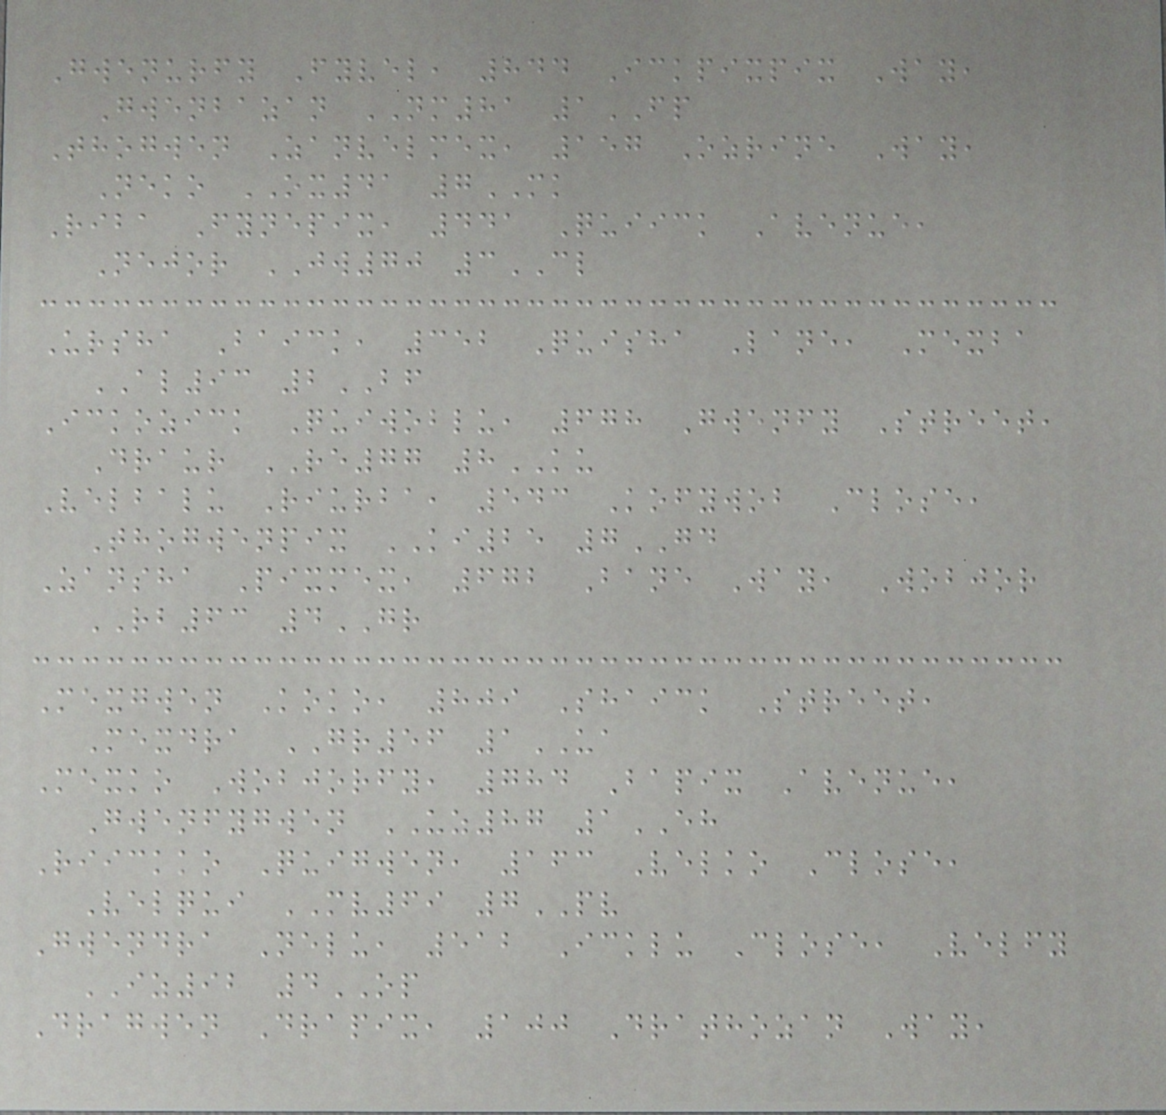Gwenurfy Fyvel, 844 Ickpixpix Way,
Gwenbazan NM81 1FP
Thogwen Zanvelmex, 157 Ozrine Way,
Neko OX41 7MK
Riba Fynepix, 441 Quiick Avenue,
Nejor JW70 3CL
Ursha Baick, 352 Quisha Lane, Mexba
AL93 2BF
Ickozick Quiwoblu, 678 Gwenfy Street,
Draur RE77 8KU
Velbalu Riurba, 543 Kofywob Close,
Thogwenpix KI25 7GD
Zansha Pixmex, 672 Bane Way, Wobjor
RB63 4GR
Mexgwen Koko, 809 Shaick Street,
Mexdra GR56 1UA
Mexko Wobjorfy, 784 Bapix Avenue,
Gwenfygwen UZ87 1EH
Riickko Quigwen, 163 Velko Close,
Velqui MV69 7PV
Gwendra Nelu, 512 Icklu Close, Velfy
IZ92 4OP
Dragwen Drapix, 100 Drathozan Way,
